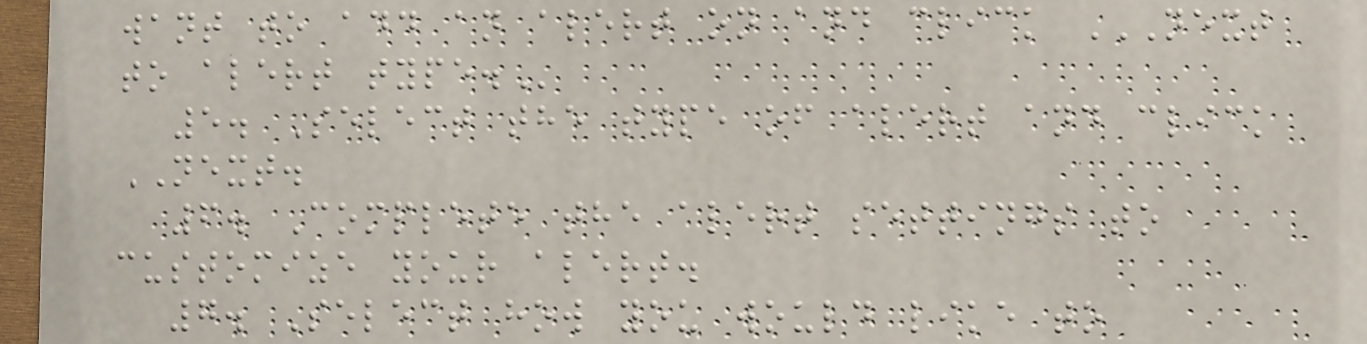want to add an alert on and click NEXT
TO ALERT TYPE.
5. Select the type of alert and click
NEXT.
6. Complete the alert settings to
customize your alert.
7. Select how you would like to
